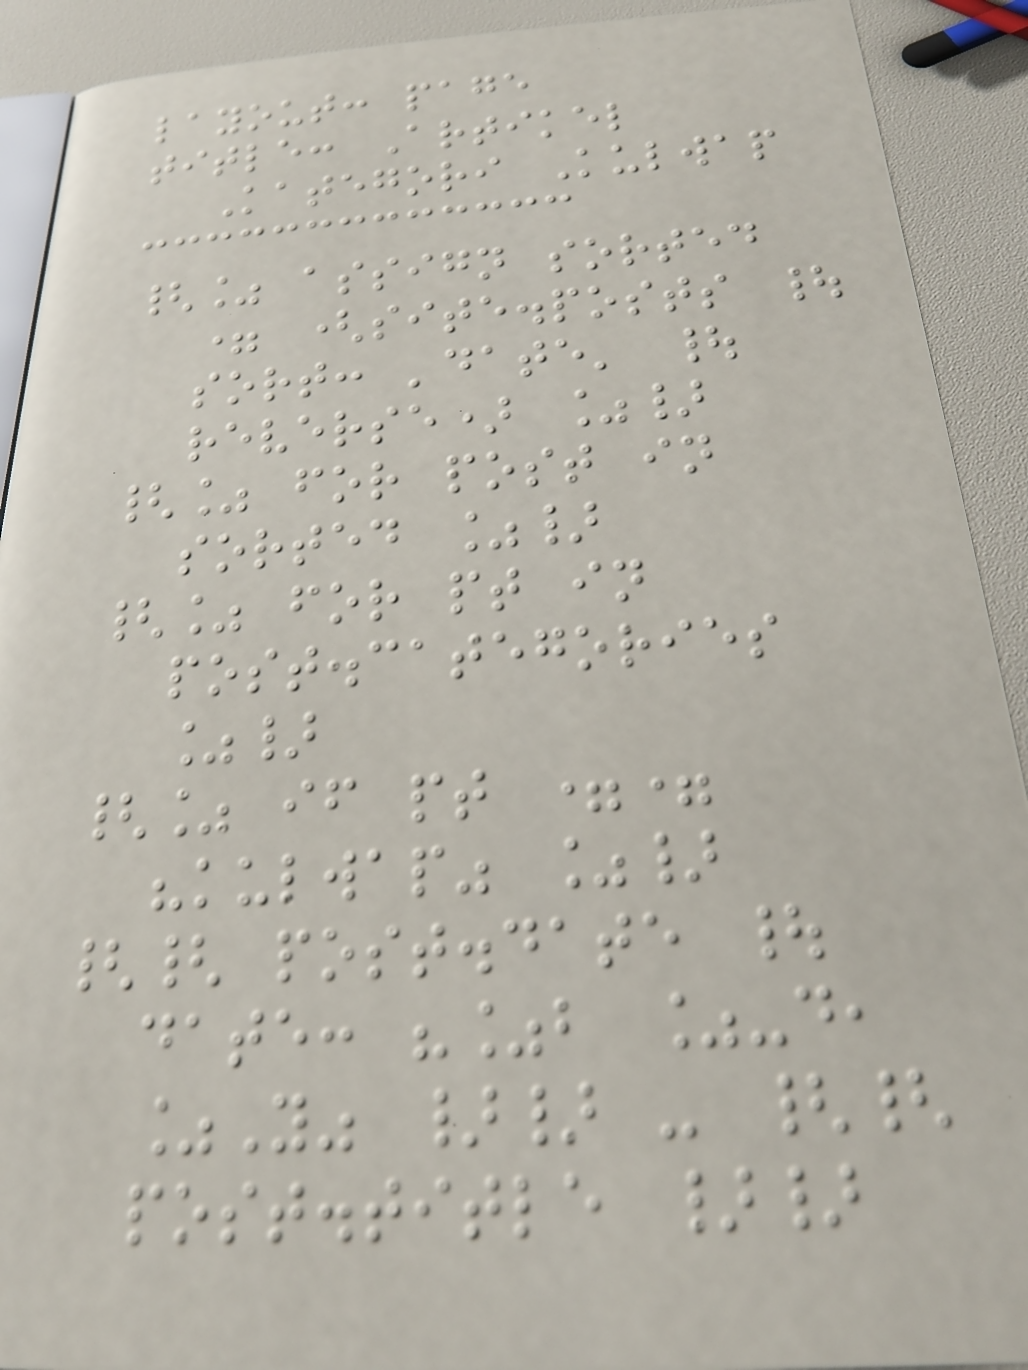layout: page
title: Artikel
Kategori Kulwap
{% assign sorted
= (site.posts |
sort: 'date' |
reverse) %}
{% for post in
sorted %}
{% for pt in
post.categories
%}
{% if pt ==
"kulwap" %}
{{ post.date |
date: "%b %-d,
%Y" }} - {{
post.title }}
